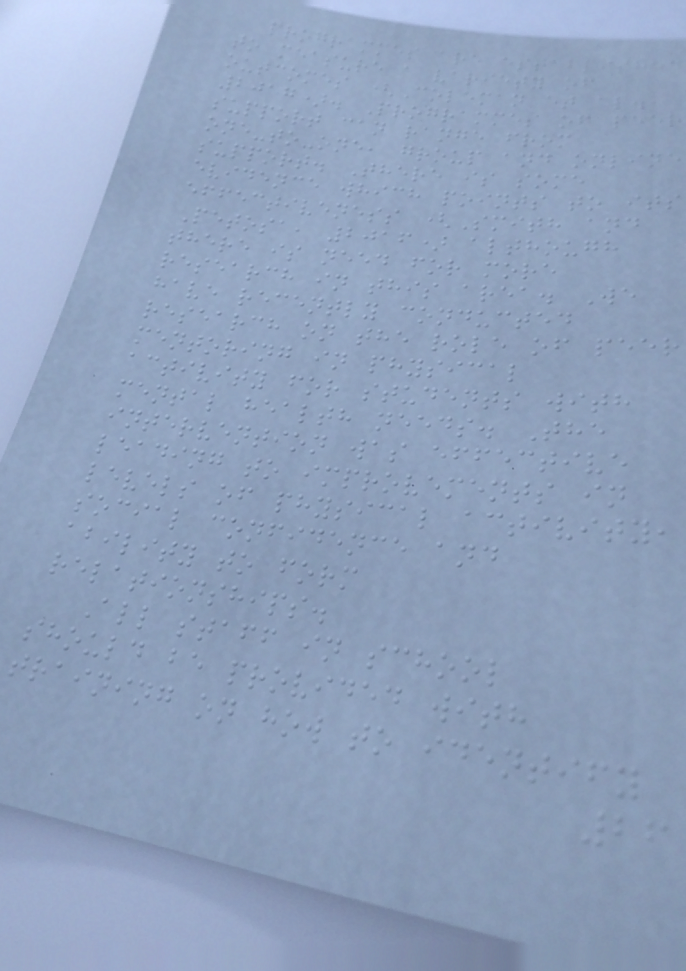programmes are established
to measure a variety of
outcomes (Coleman et al.,
2017). Programmes of peer
support can range from
one-to-one, group and online
support. There is some
evidence which points to its
effectiveness (Smith and
Petosa, 2016) although
there is need for more
research in this area. We
have recently conducted
research on the role of peer
mentoring in physical
activity for students with
mental health needs. The
intervention was effective
leading to improvements in
levels of physical activity,
social confidence and
ability to form
relationships.
All staff in school
should be provided with
training on how to identify
26
